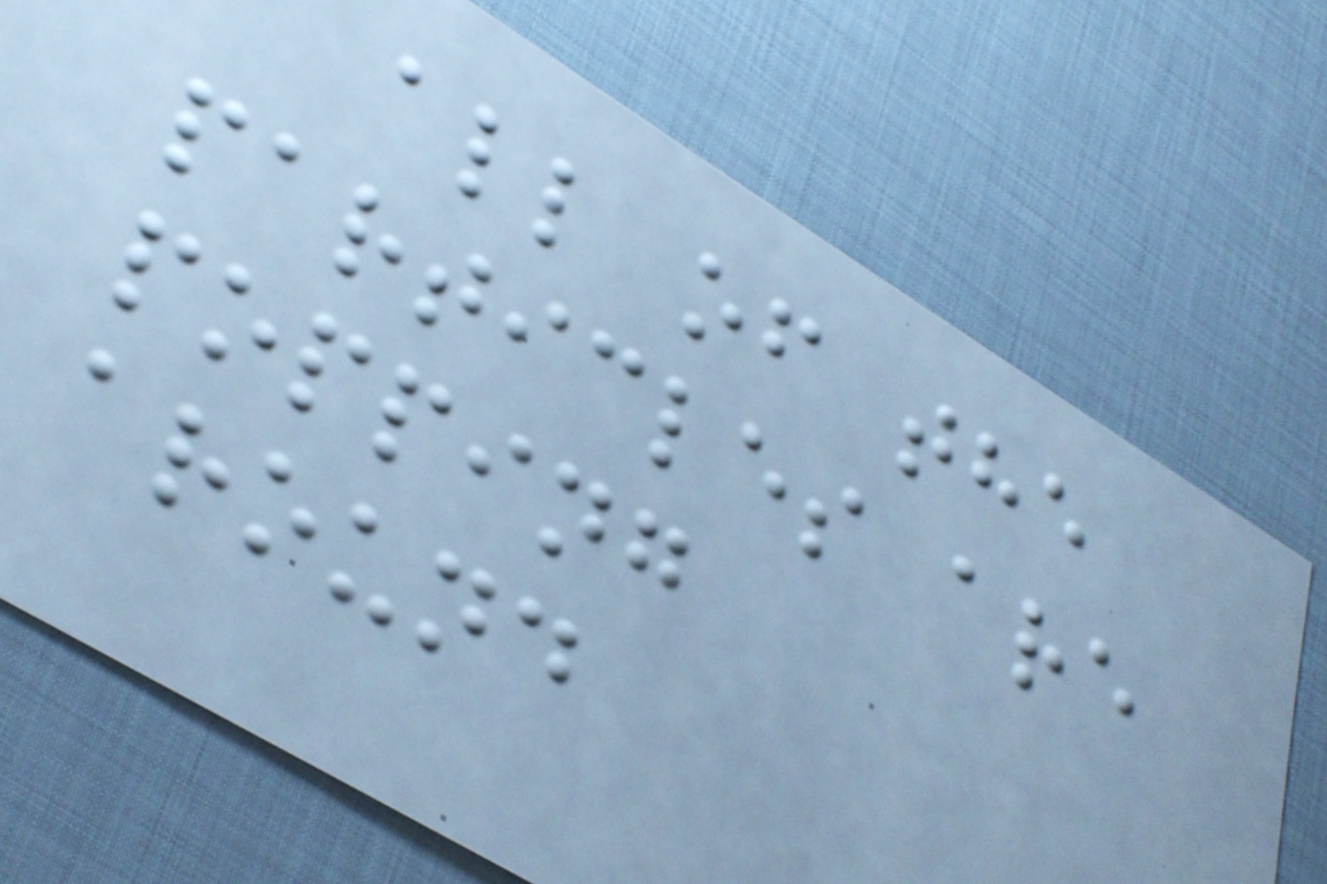all of the
particles are
popping
around
